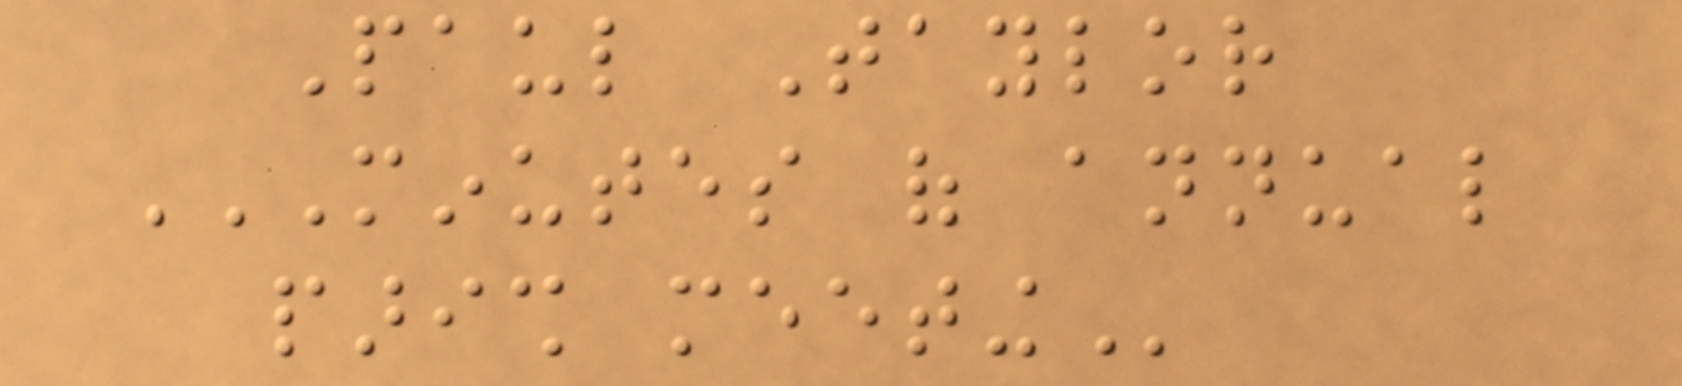Paul Taylor
MINUTES OF ANNUAL
PARISH MEETING
